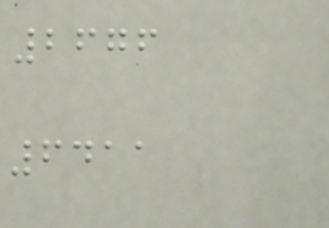2676
6411
